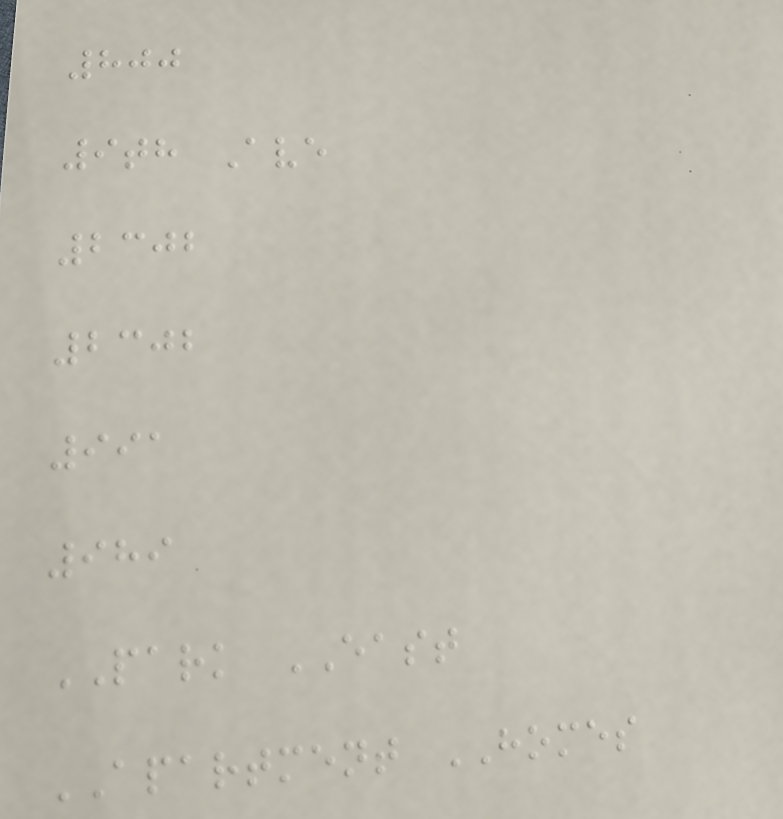800
9th Ave
2302
2302
991
989
PARK EAST
APARTMENT HOMES
